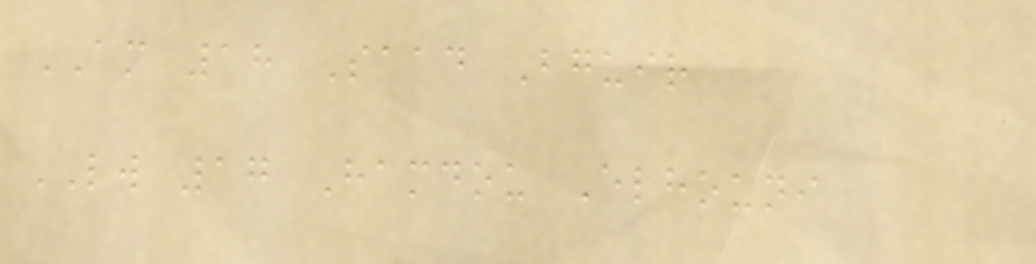AM 18 Saad Bguir
LW 17 Hamdou Elhouni
